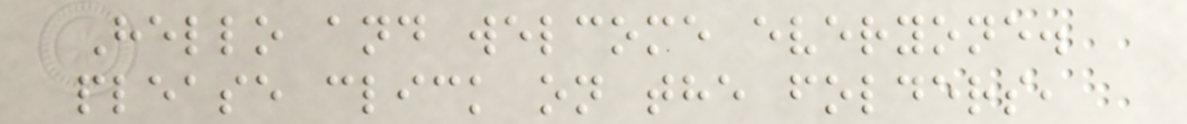Hello and welcome everyone.
please click on the folders,
